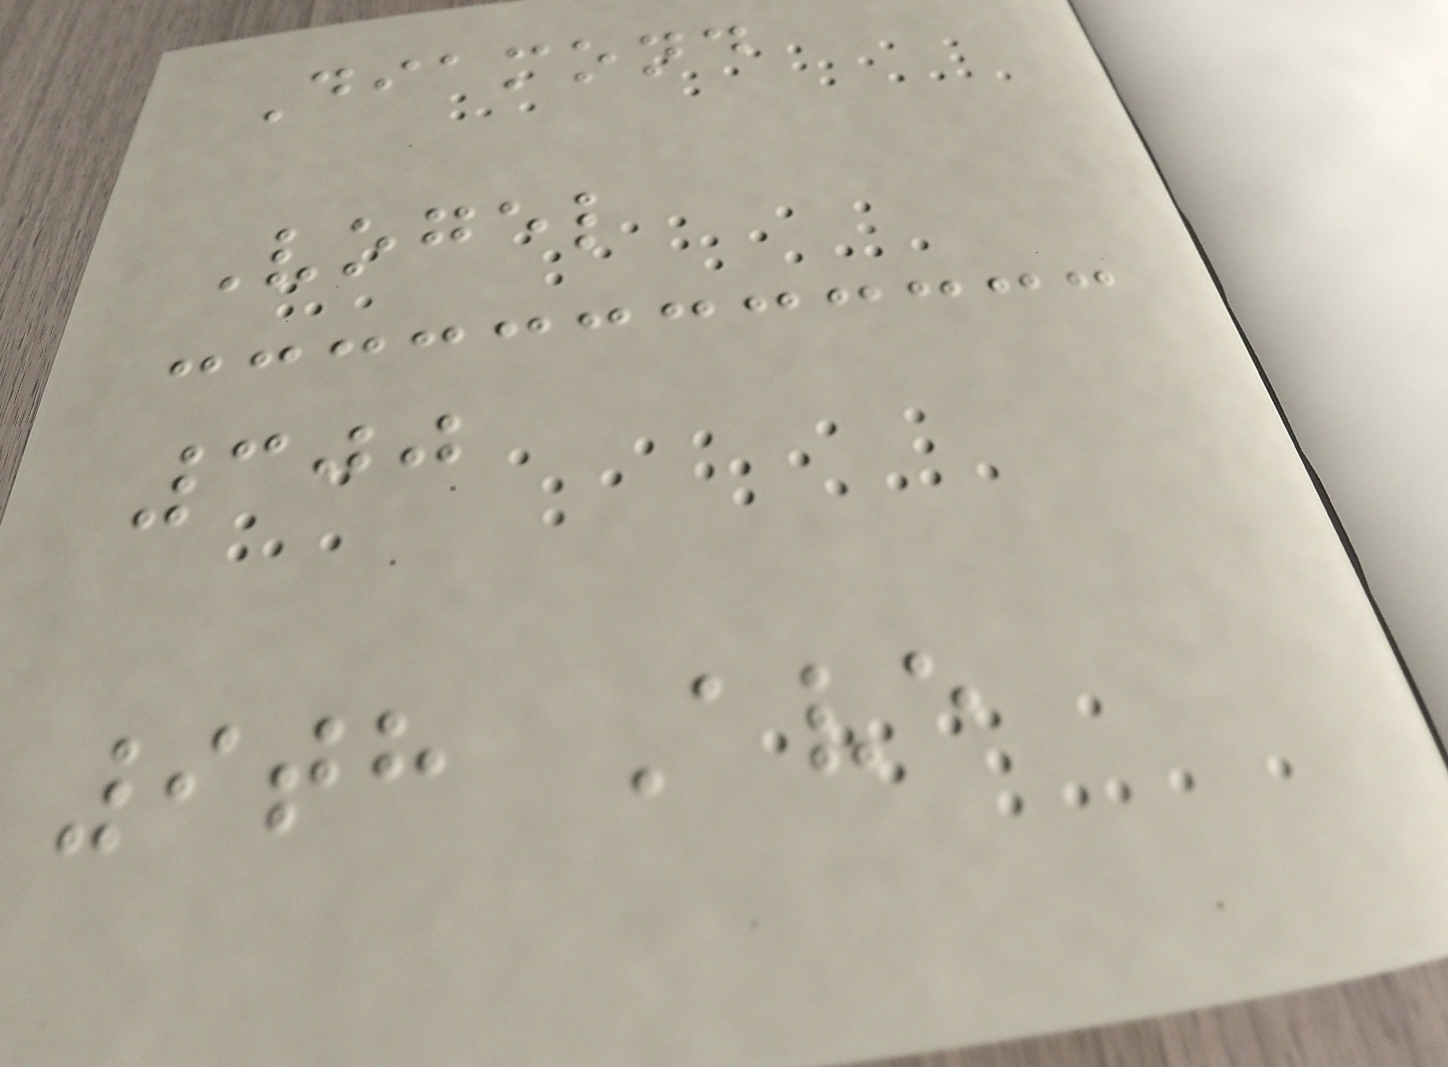Diamond
Vogel
300
9th Ave
